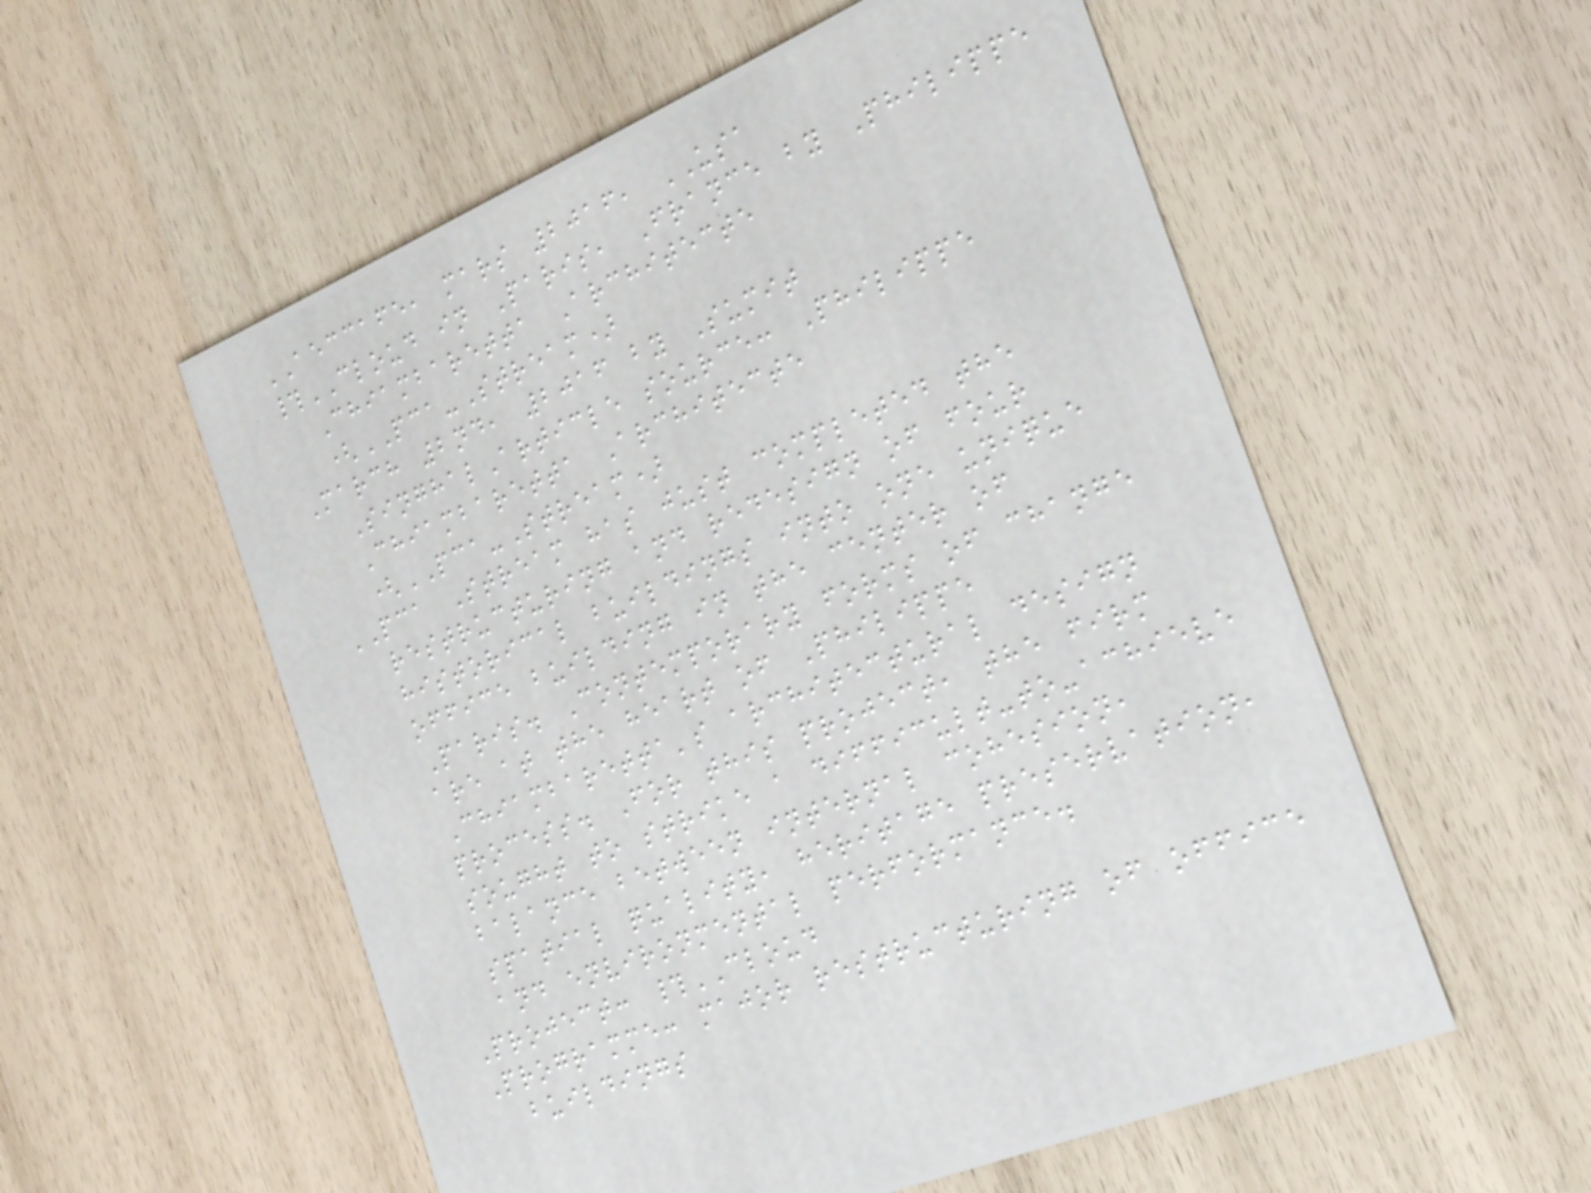AECCAFE, mars 2016, USA
#CLOUD in Paris, France by Philippe
Chiambaretta Architecte
(PCA-Stream)
March 2nd, 2016 by Sumit
SinghalArticle source: Philippe
Chiambaretta Architecte
(PCA-Stream)
PCA Stream has just completed the
restructuring and redesign of four
historical buildings into one unique
office building in the center of
Paris. Contemporary forms of change
are at the heart of Philippe
Chiambaretta's architectural design
process. For this project, the firm
sought to strike a difficult-to-achieve
balance between internal cohesion,
spatial quality, heritage preservation,
and environmental performance.
Project: #CLOUD
Programme: major restructuring of office
buildings
